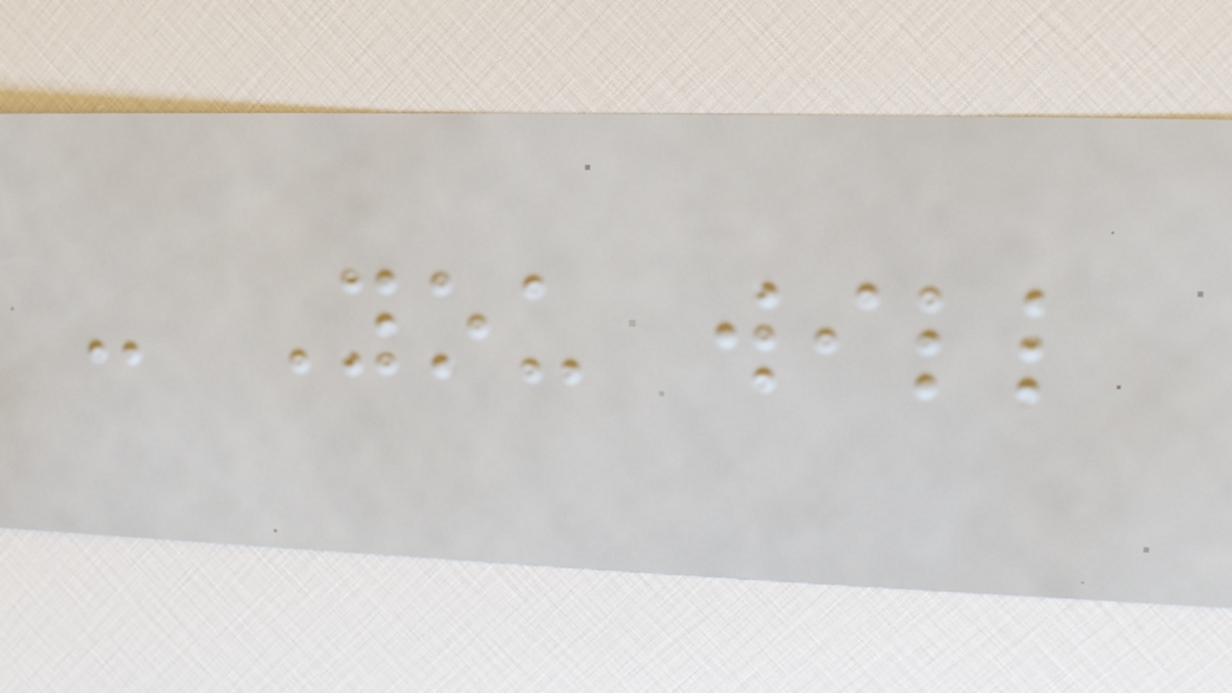- You will
